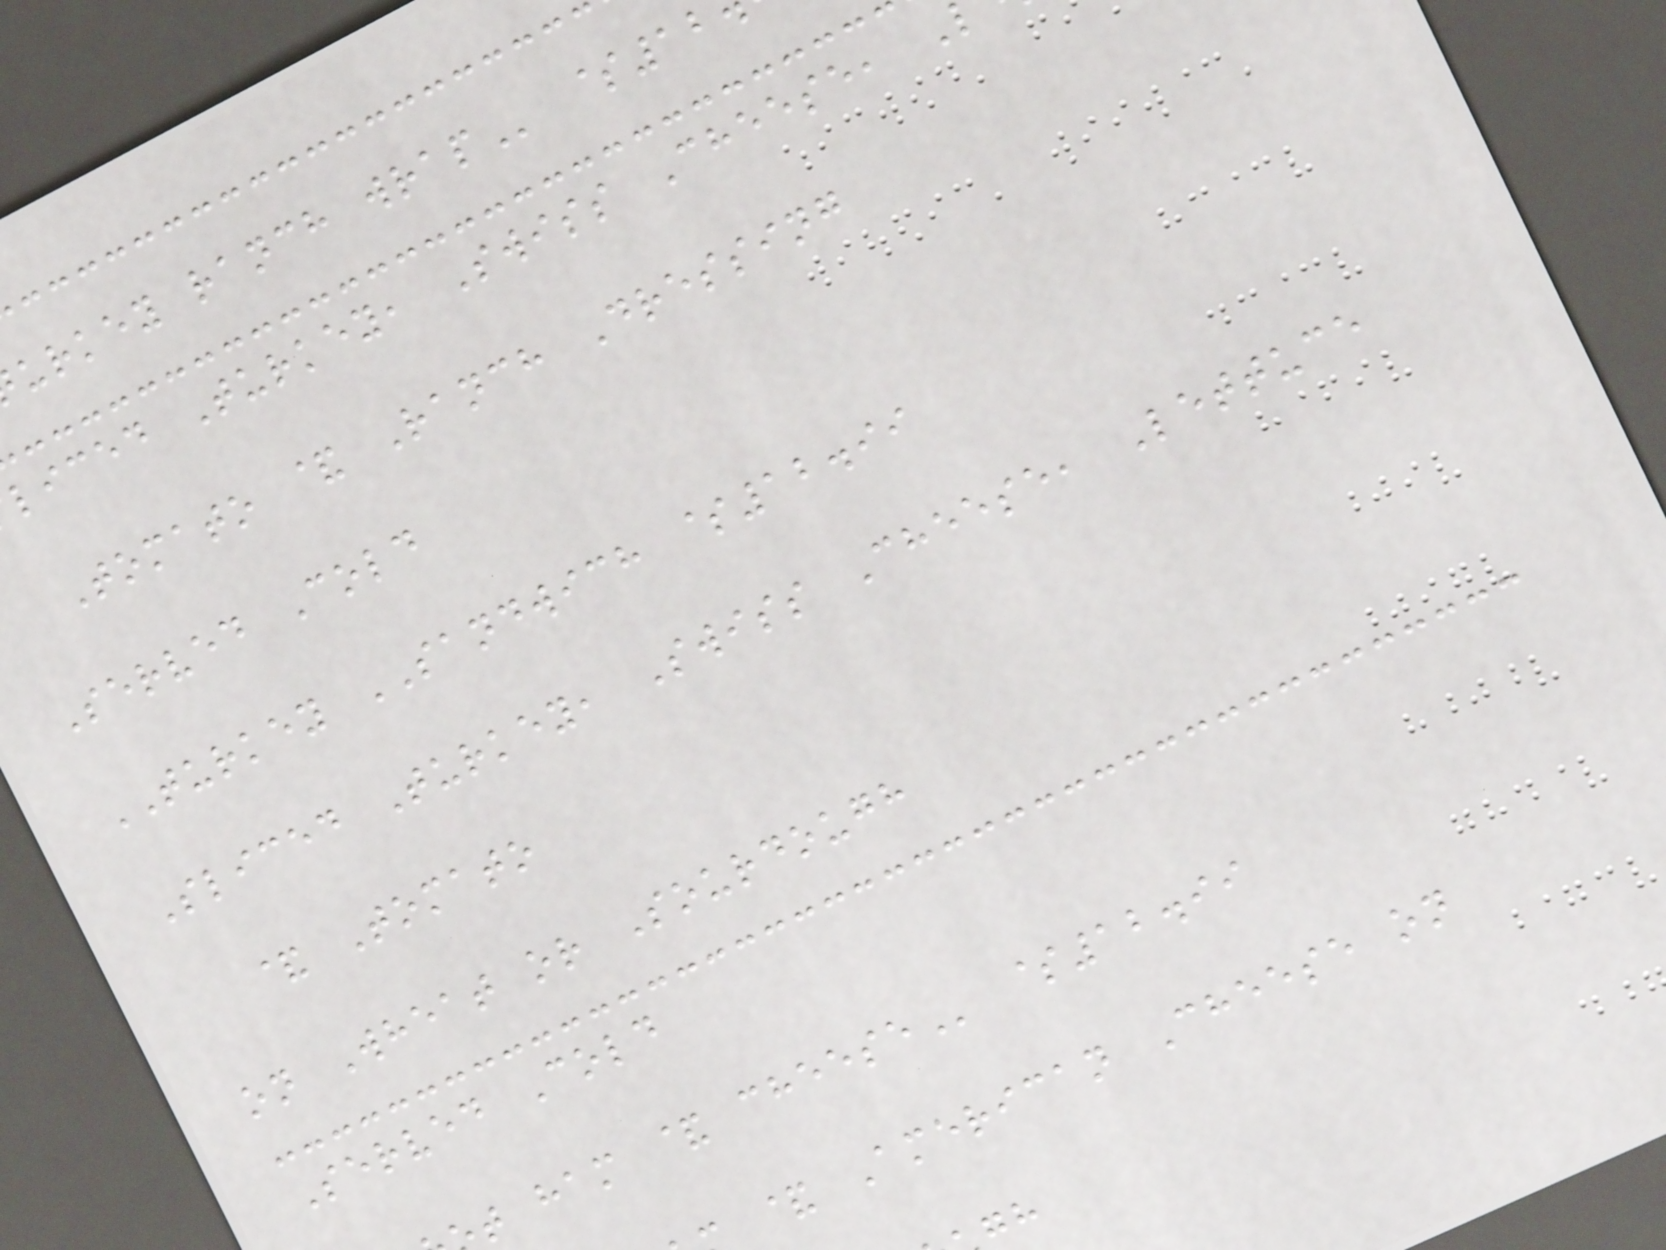urkey ranch
liced Turkey, Swiss Cheese,
Tomato & Ranch Dressing
Served Cold
TURKEY SANDWICH $12.99
Sliced Turkey, Swiss Cheese, Lettuce
& Tomato
on Wheat or Sourdough
Served Cold
t ham &
& American Cheese on
